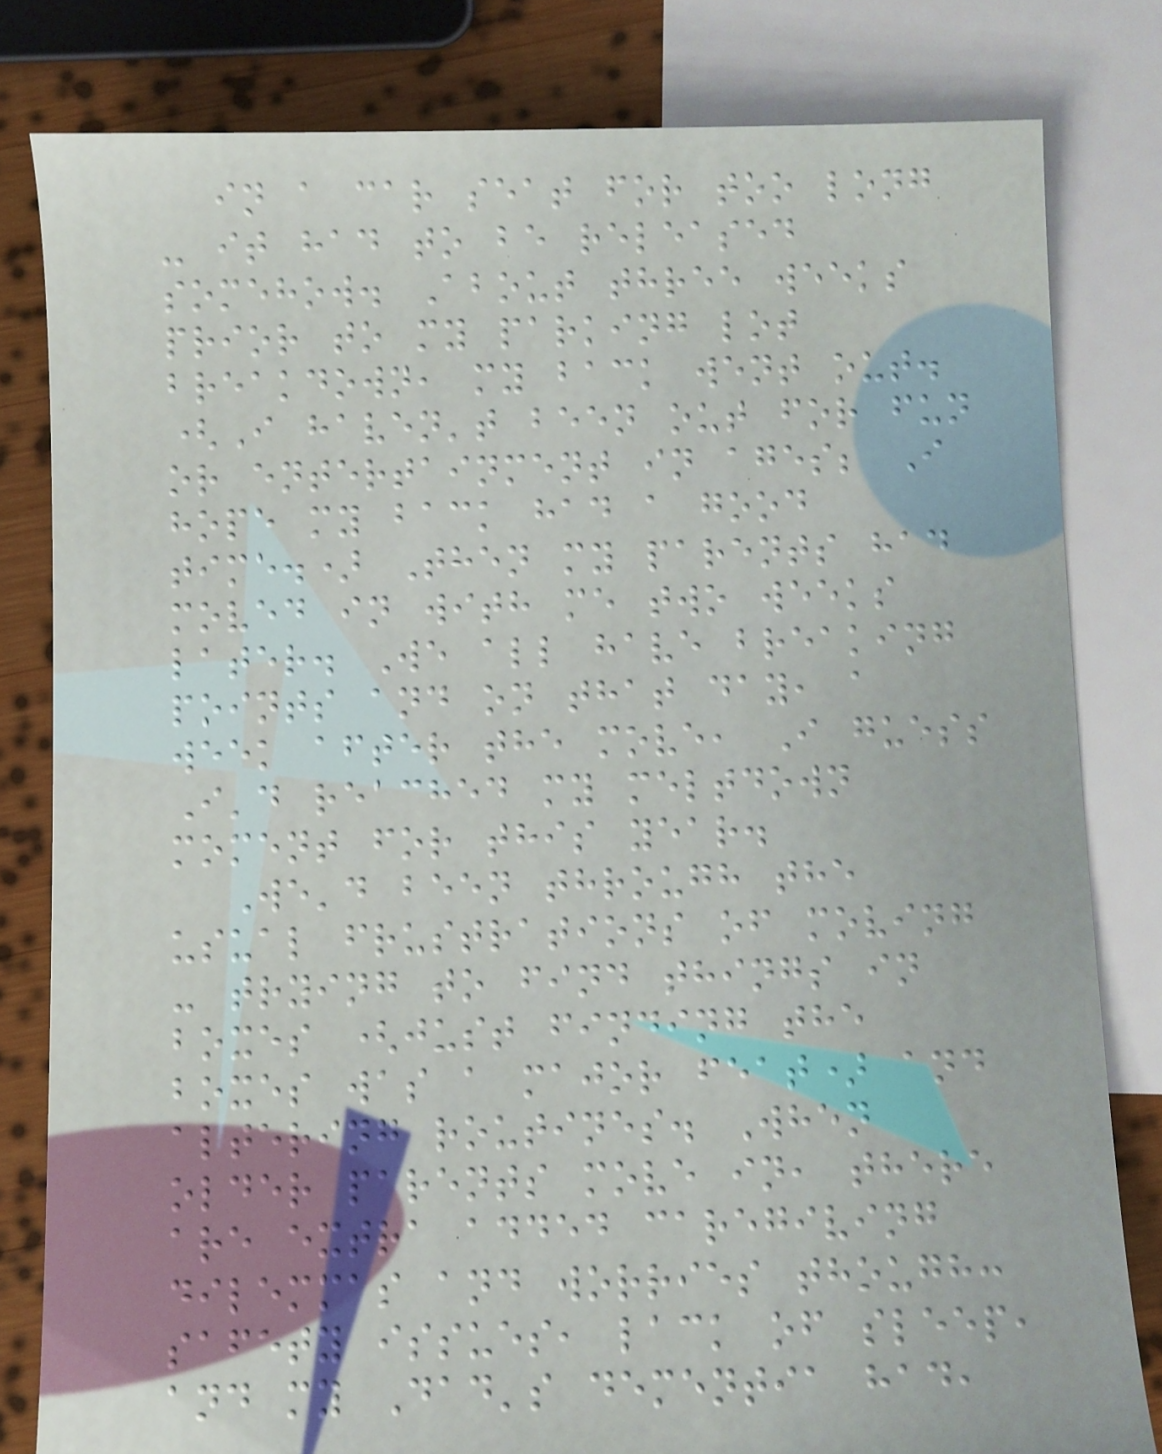in a car seat for too long
- it had to be released
somehow. About three weeks
prior to my parking lot
breakdown, my back went out.
(I haven't been out for fun
or entertainment in ages; I
hope my back had a good
time.) Then my parents had
moved in with me two weeks
later. We all have breaking
points and on that day, a
week after the move, I guess
I'd reached my meltdown
moment for this year.
We'd been through the
usual frustrations of moving
- trying to find things in
boxes (just finding the
boxes was a major feat) and
altering routines. When
older parents move in, there
are extra added caregiving
dilemmas and worries though:
safety issues, lack of sleep,
and my Dad's dementia had,
